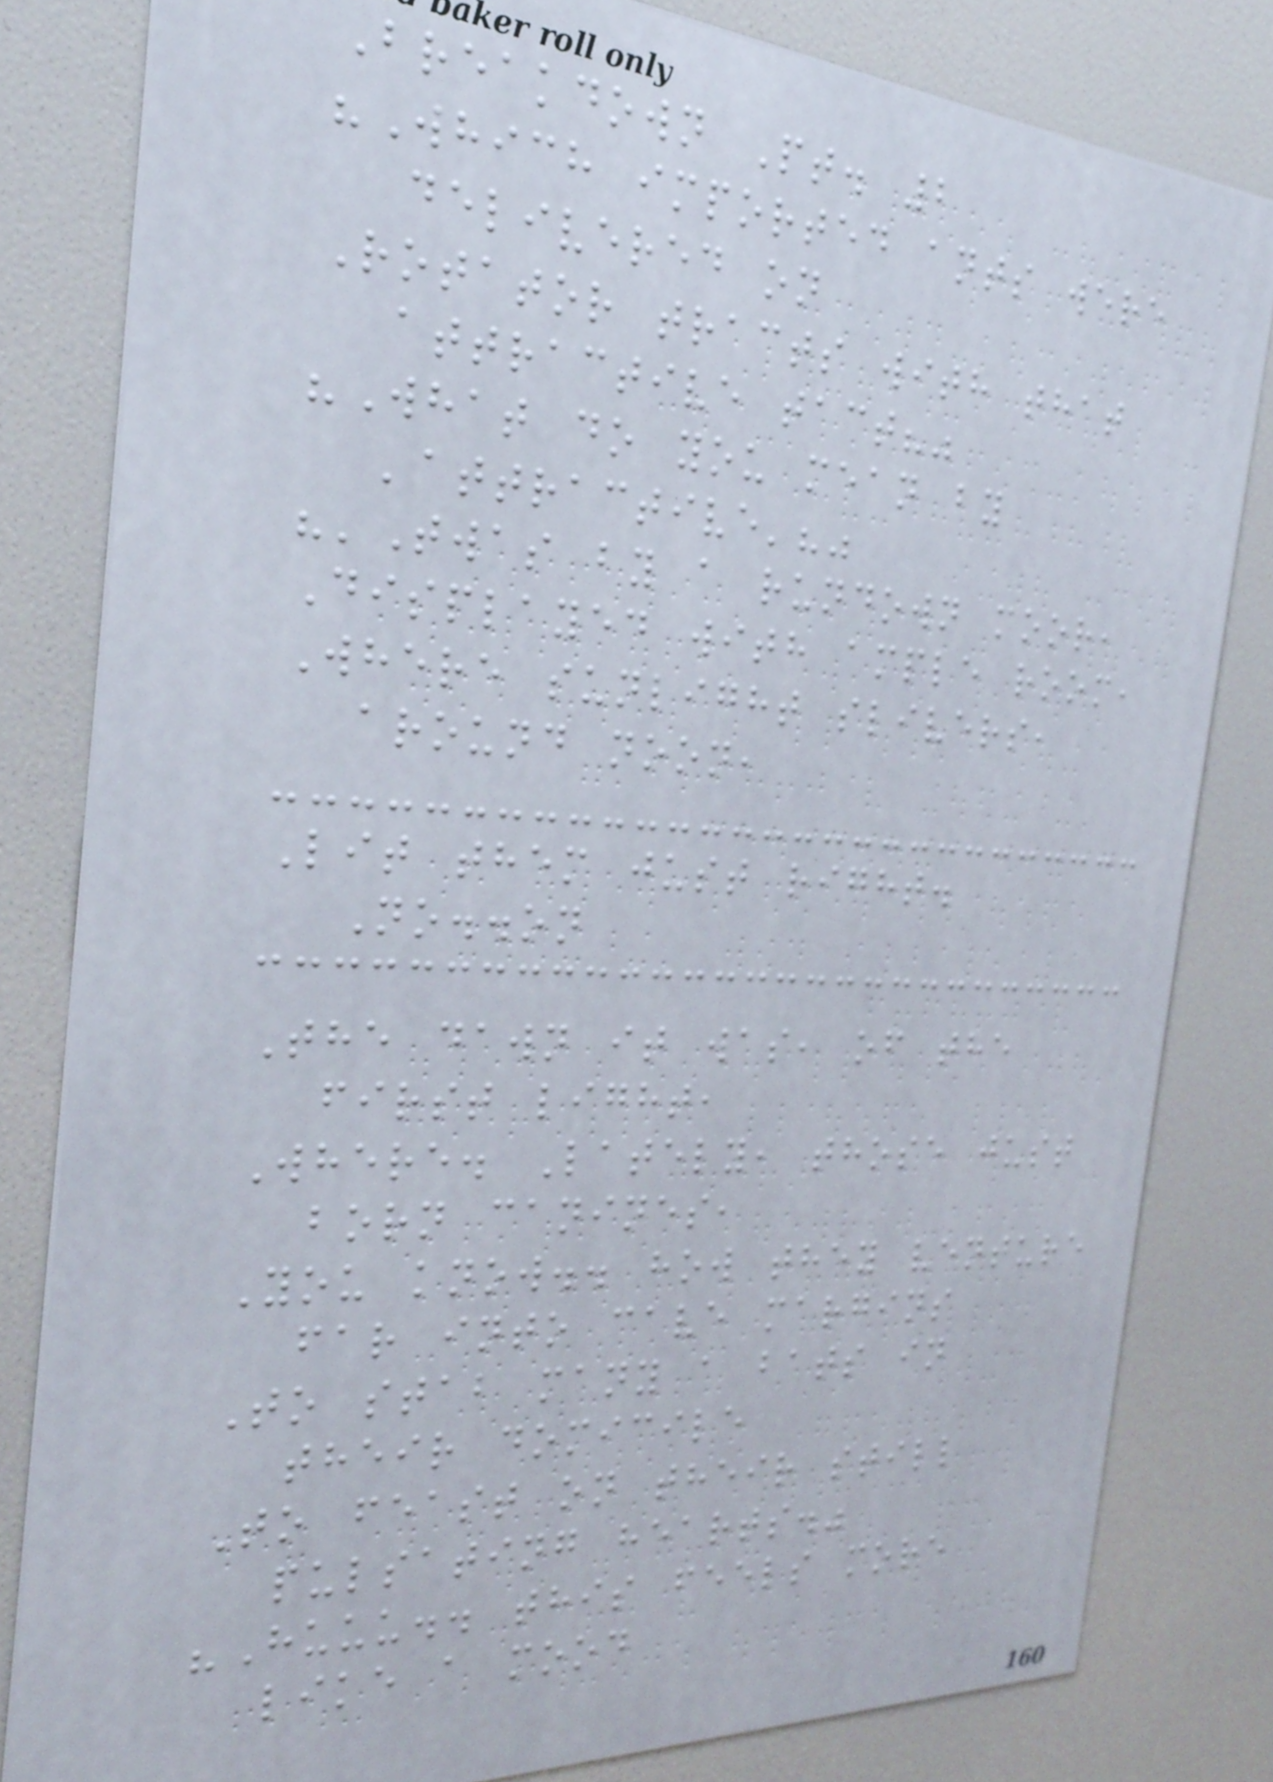Breakdown Pt. 2
"Which imported ants were
delivered on
Rotator tracts with that
attractive tact?"
"What do you mean by
'attractive'?"
"'Twas by a rundown moor,
Displayed with ample room,
Where sunlight slivers,
around noon,
Lit them just right.
No..on
The dawn it was, of the
first light,
Where. Lately, those just
born canines,
You know.. how they venture
far into cave margins
To stab many a bats in
their domicile
To feast on their still
pulsating hearts."
"Huuu.. this feels more
like a mood
